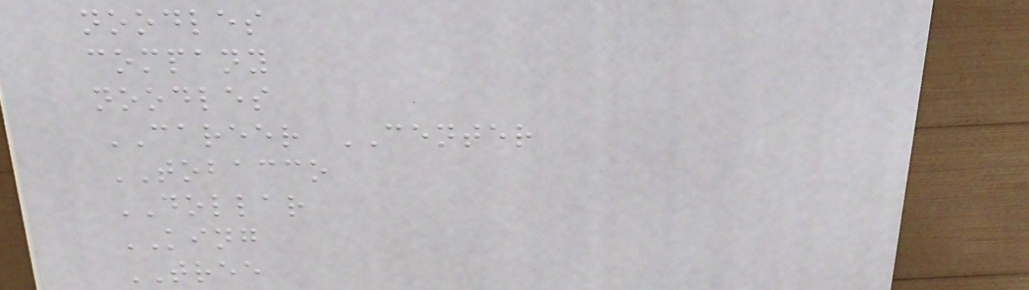noodles
company
noodles
CAREER CENTER
TOBACCO
DOLLAR
KING
TREE
